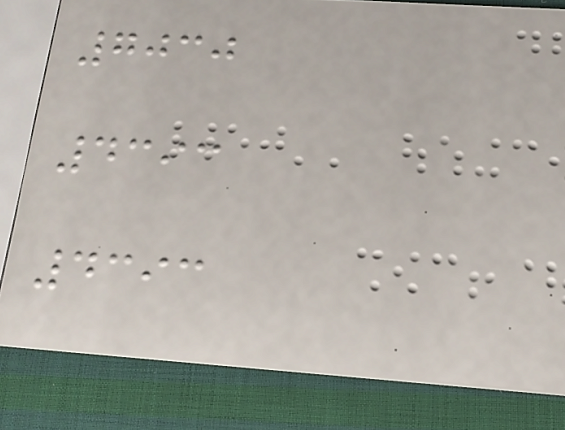7030
4393
4393
